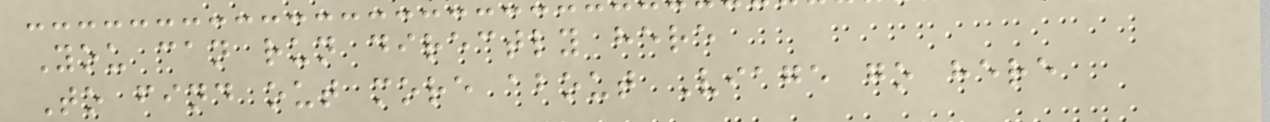You can run directly here
To find out more about Viage go here
